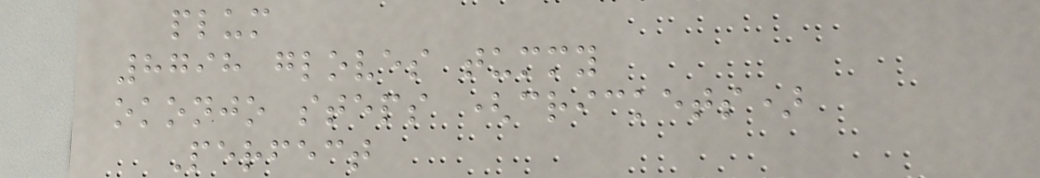plum
8798 gloves tummy
okonjo steps (crickets)
Perfect
